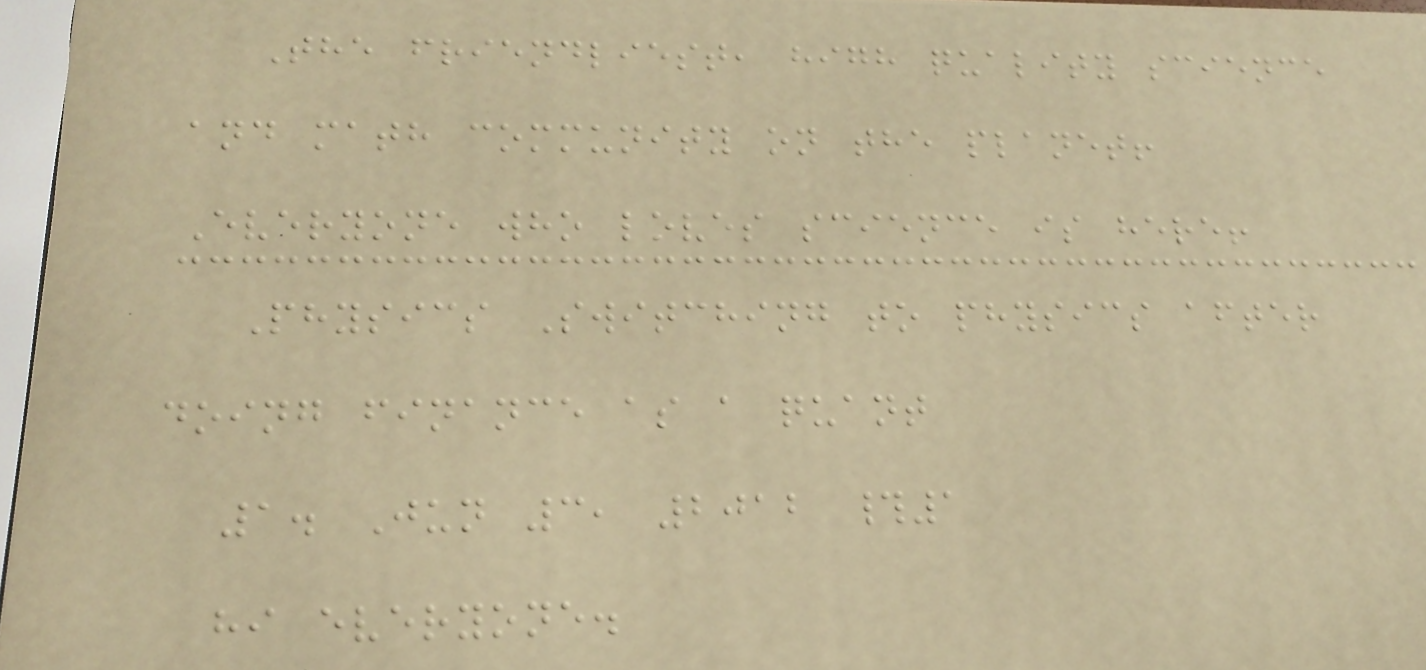The friendliest, high quality science
and math community on the planet!
Everyone who loves science is here!
Physics Switching to physics after
doing finance as a quant
1. Jun 3, 2012 #1
hi everyone.
